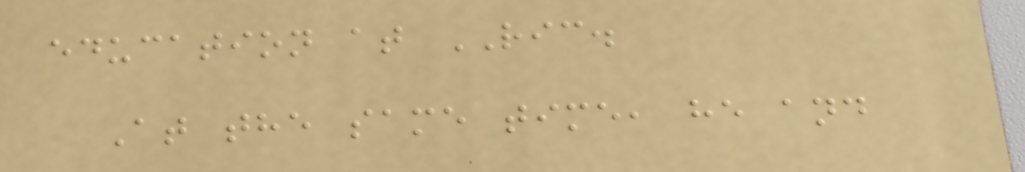education at RIC.
At the same time, he and
